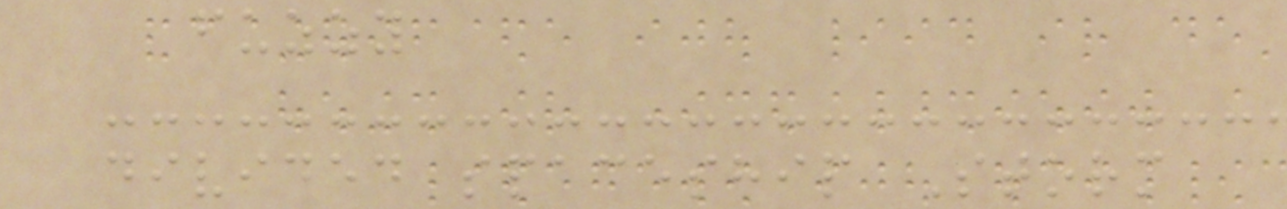fuzzy
divided spaceship Storm
